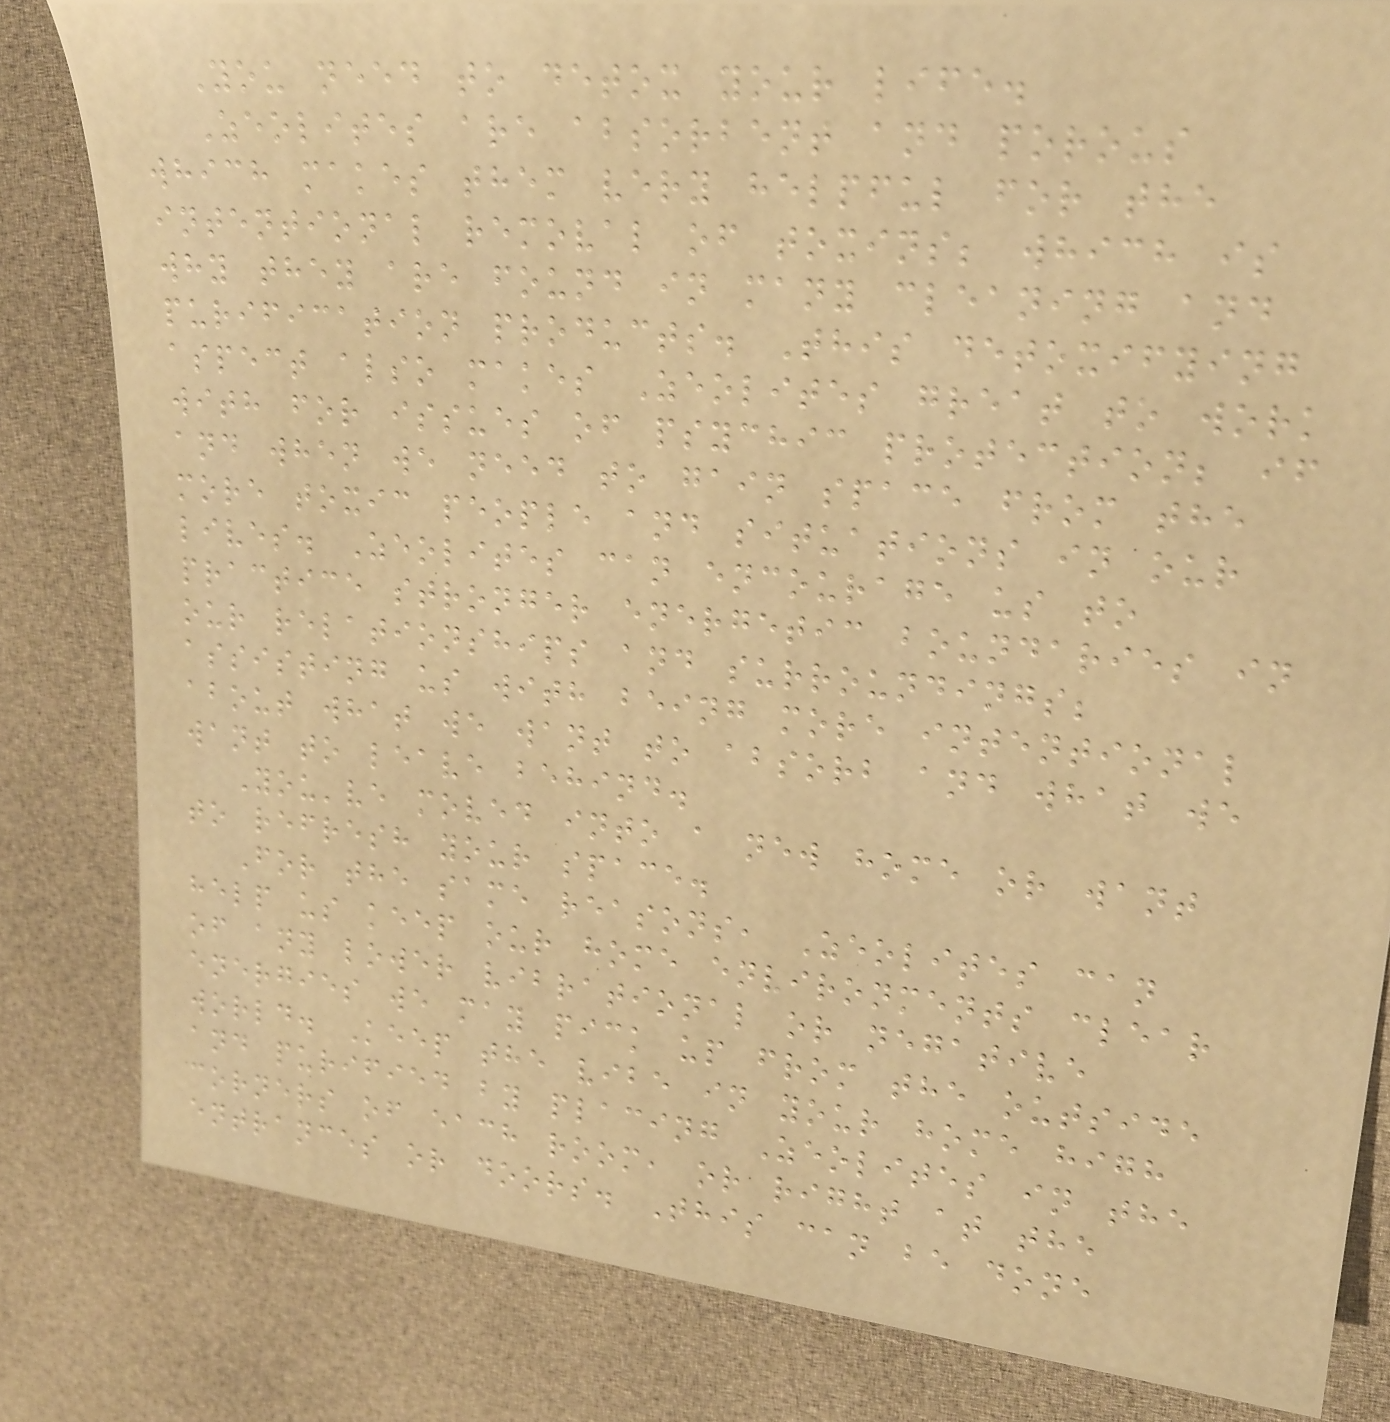You need to detox your life.
Zeolites are absorbent and porous
which makes them very helpful for the
intentional removal of toxins; which is
why they are found in many cleaning and
purification products. This detoxifying
aspect also makes Zeolites great to work
with for issues of psychic protection; if
and when we need to gain space from the
more toxic people and situations in our
lives. Zeolites can encourage us to
practice stronger energetic boundaries in
our relationships and surroundings;
assisting us with being more intentional
about what we want to absorb and what we
want to leave behind.
You've moved into a new home or want
to refresh your space.
For the same reasons, Zeolites can
help us keep our home environments clear
of any lower vibrational or negative
energies we may pick up from the outside
world. Keep the vibe in your home high
and purified by placing Zeolites in the
corners of each room, or right at the
entrances or doors. This can be done
